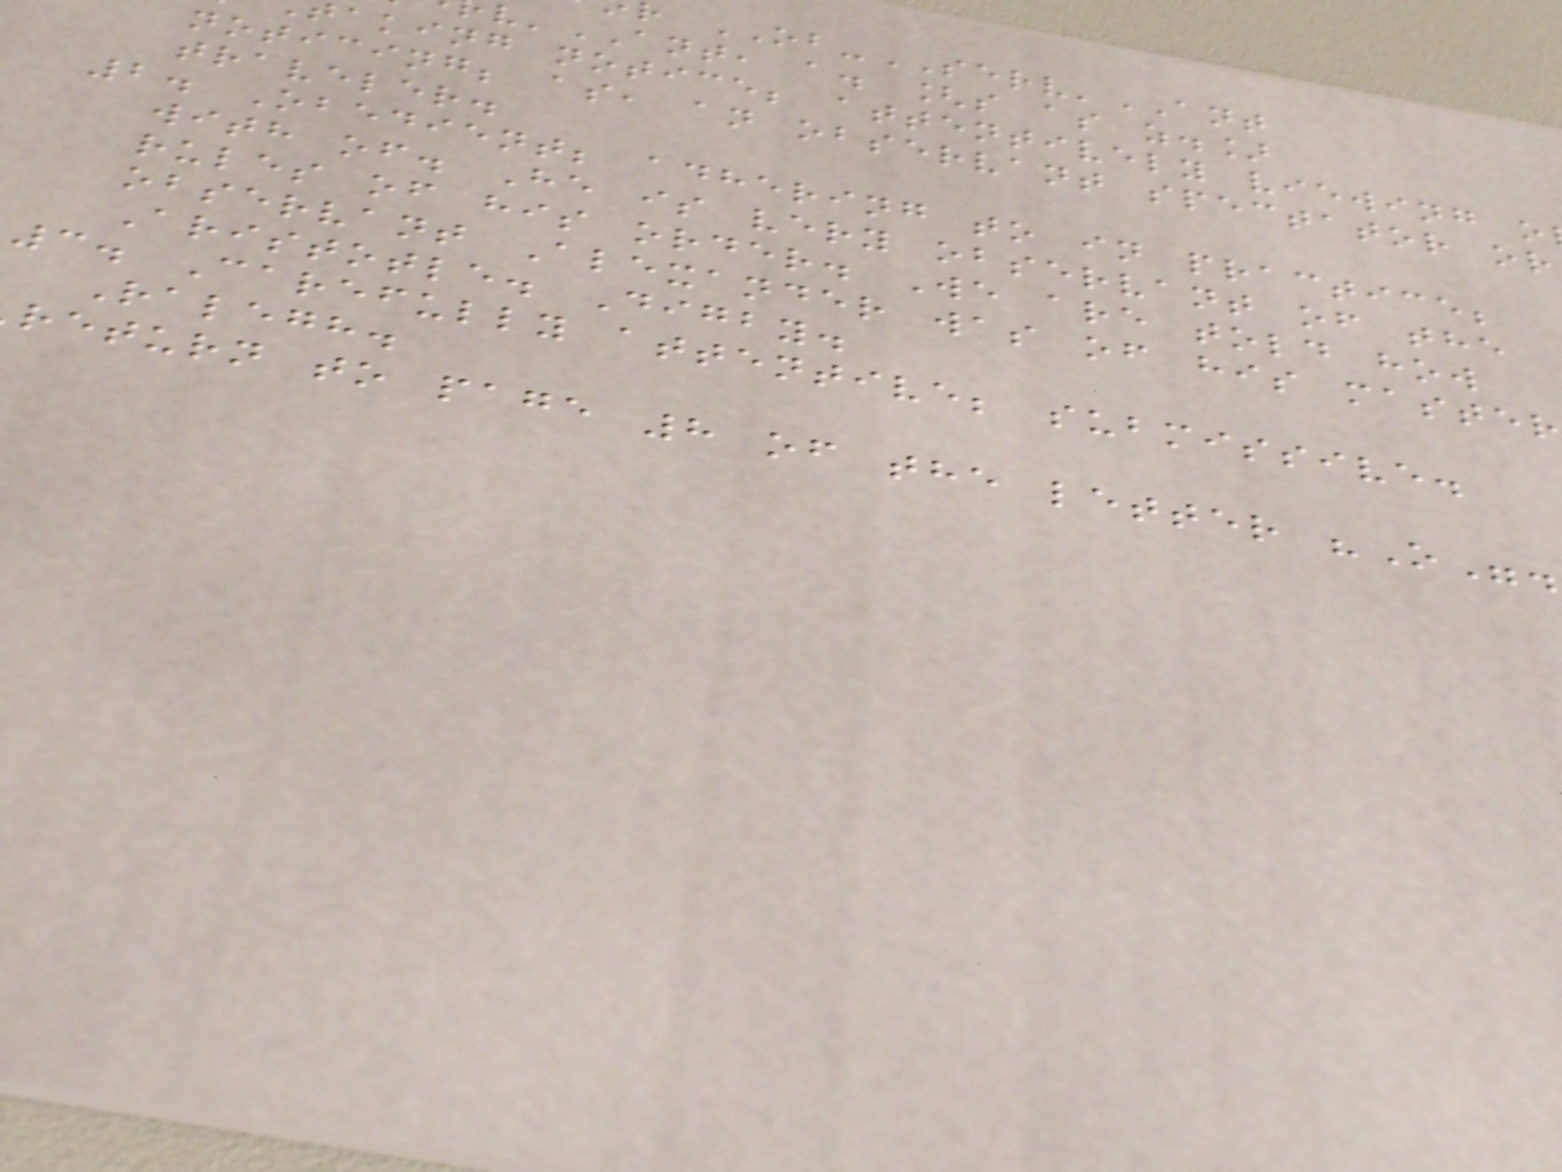OB-SERV'ANT
'ANT, a. [s as z.]
aking notice; attentively viewing o
noticing; as, an observant spectator or
traveler.
2. Obedient; adhering to in practice;
with of. He is very observant of the
rules of his order. We are told how
observant Alexander was of his master
Aristotle. Digby.
3. Carefully attentive; submissive.
Ralegh.
return to page 8 of the letter "O".
